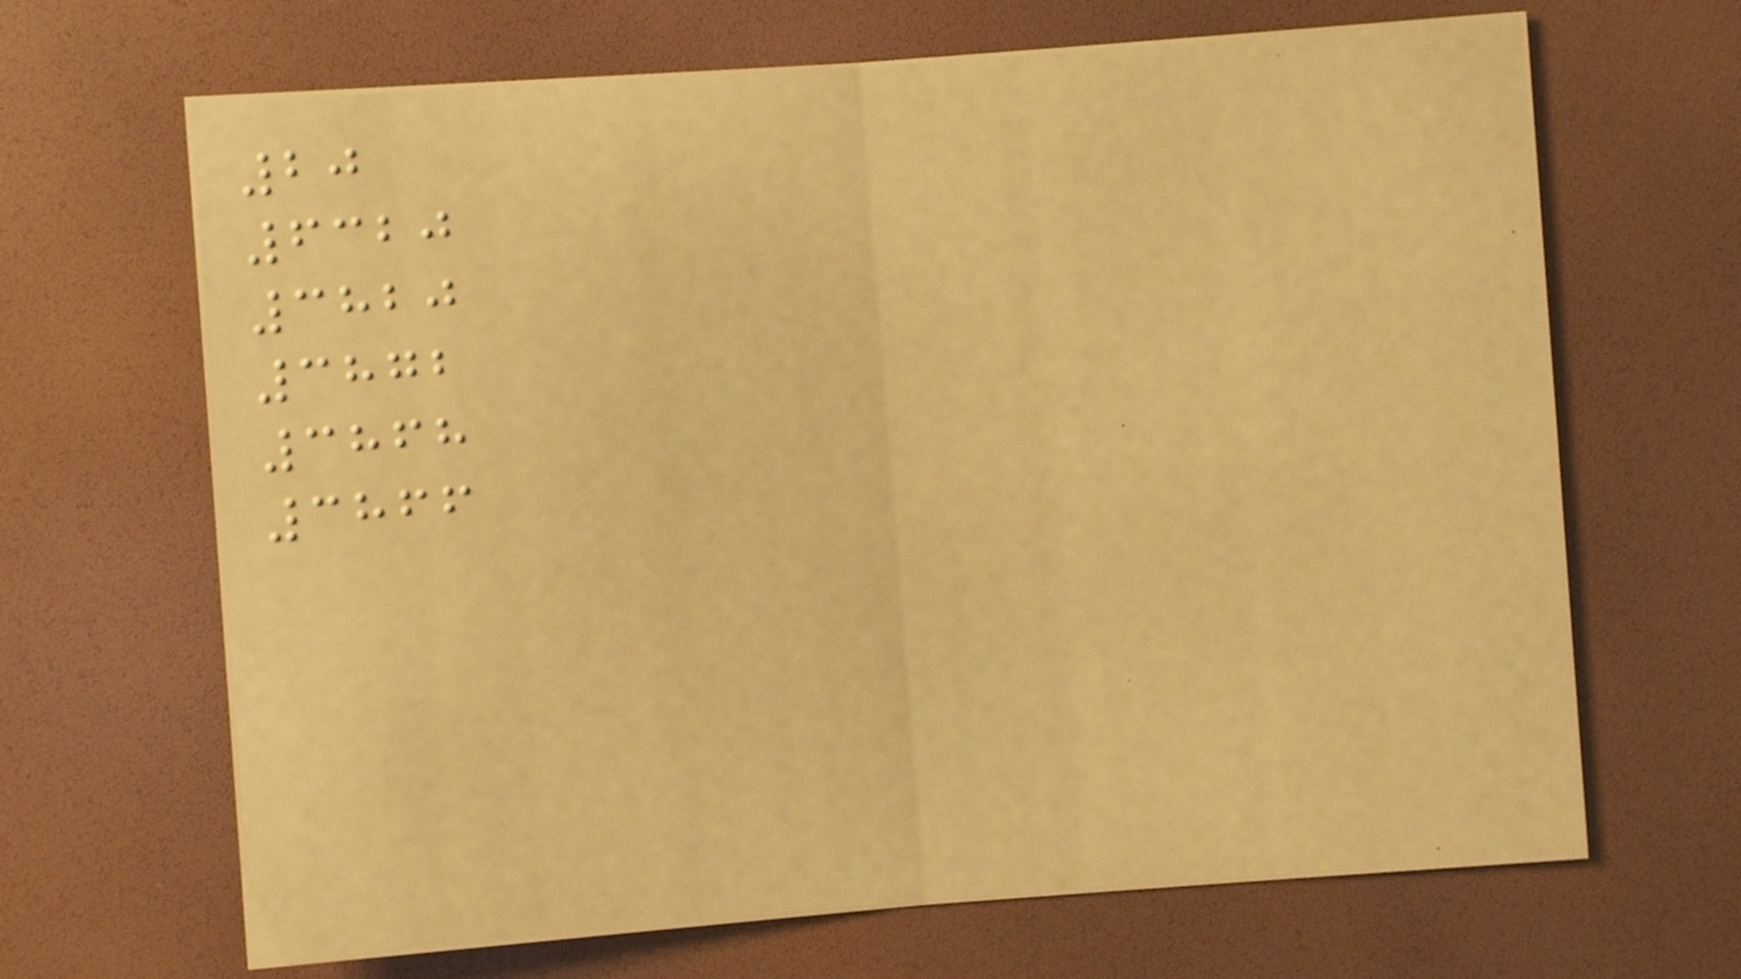20
6320
3820
3872
3868
3866
